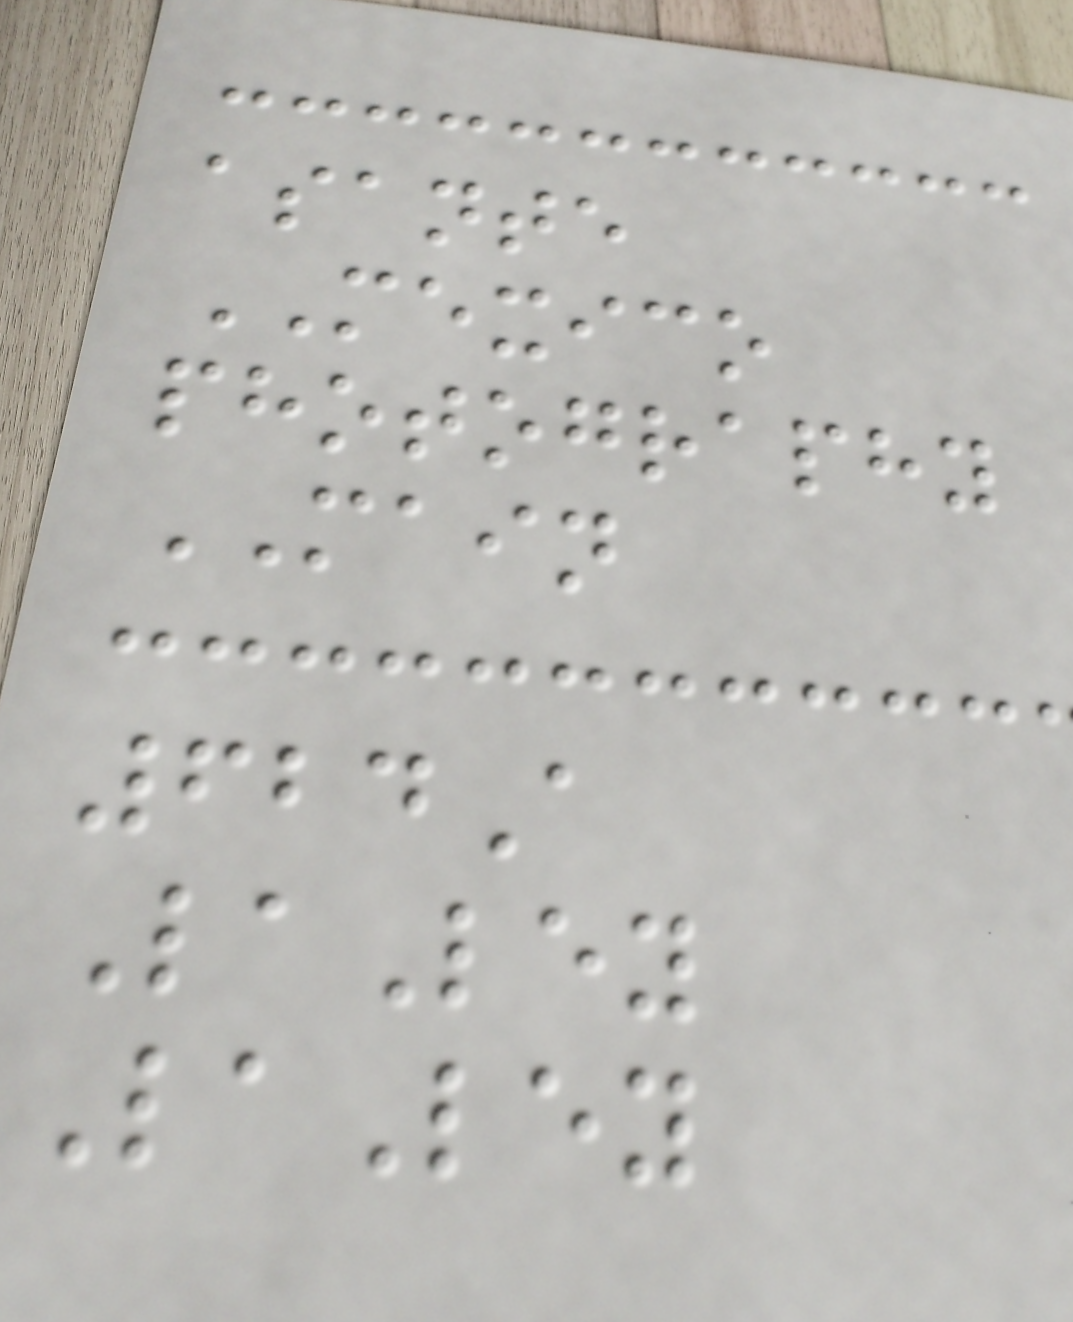asante
MEXICO
photography
MAIN
624A
LaLey
LaLey
